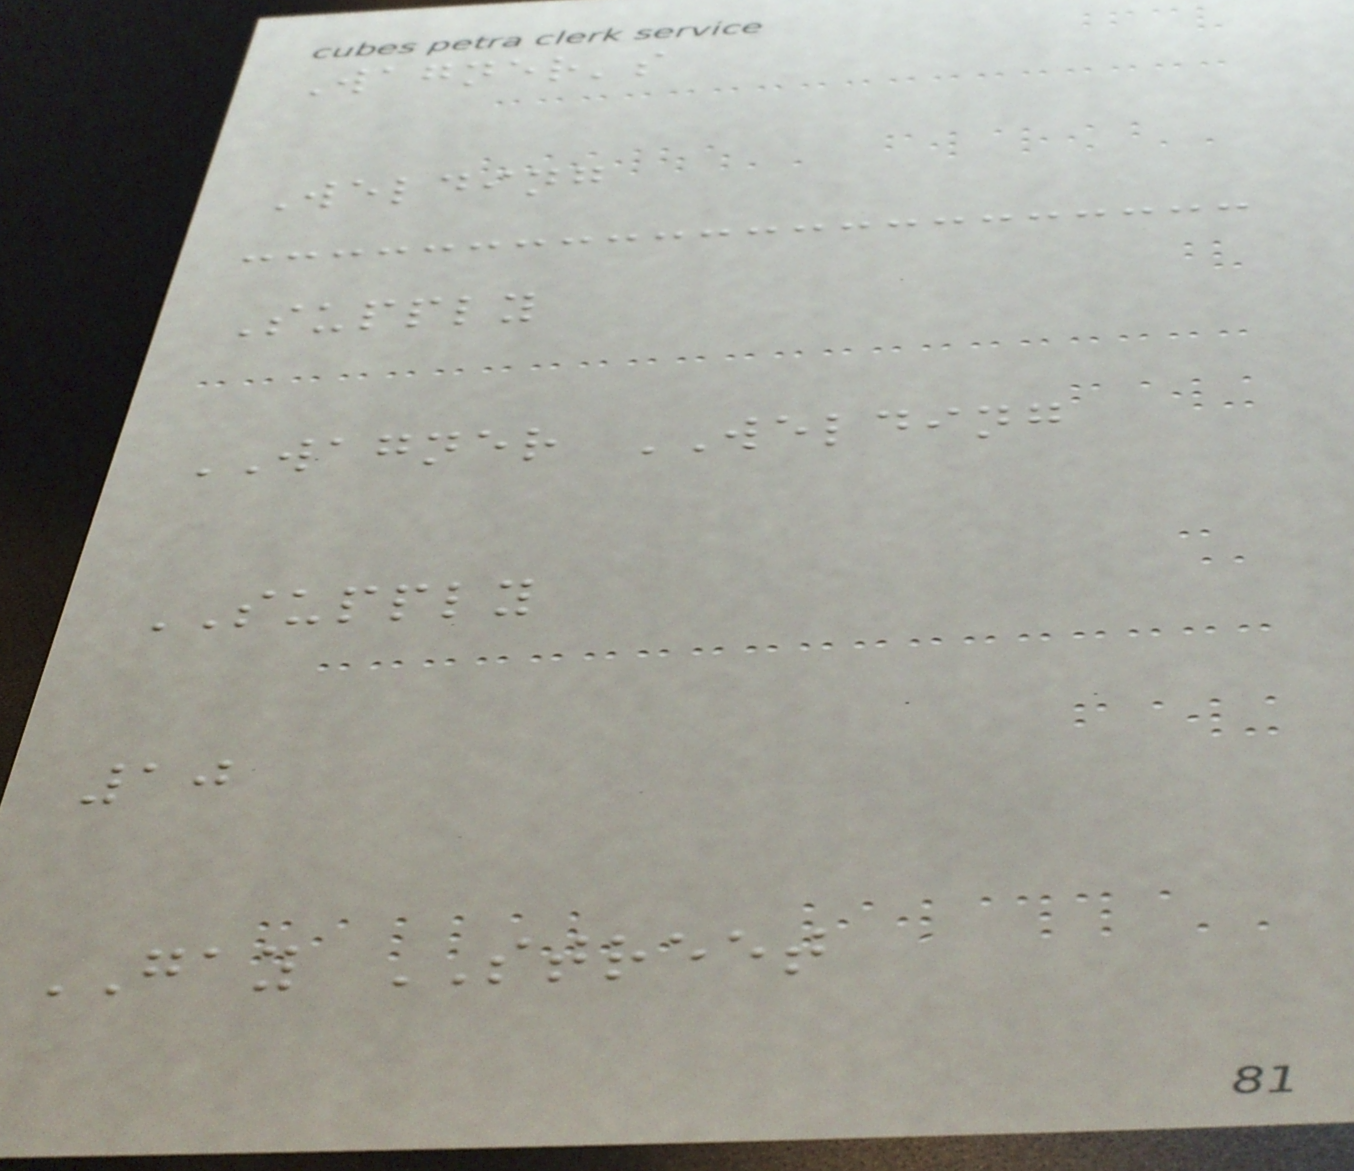Wagner's
Welding
Supply
WAGNER WELDING
SUPPLY
10
GAY STREET
